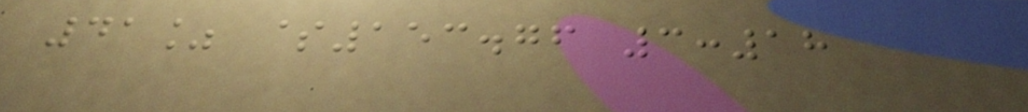41% $153.76 3:18
